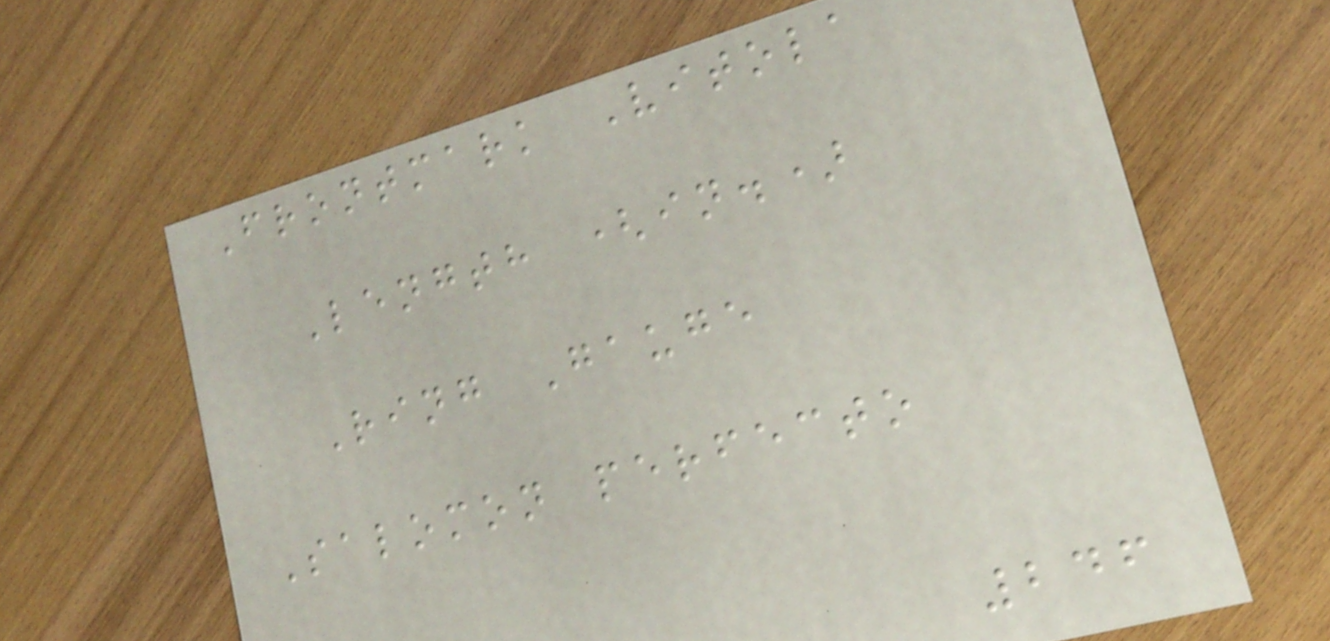Frontmark Vitola
Length (in.)
Ring Gauge
Salomon perfecto
246
